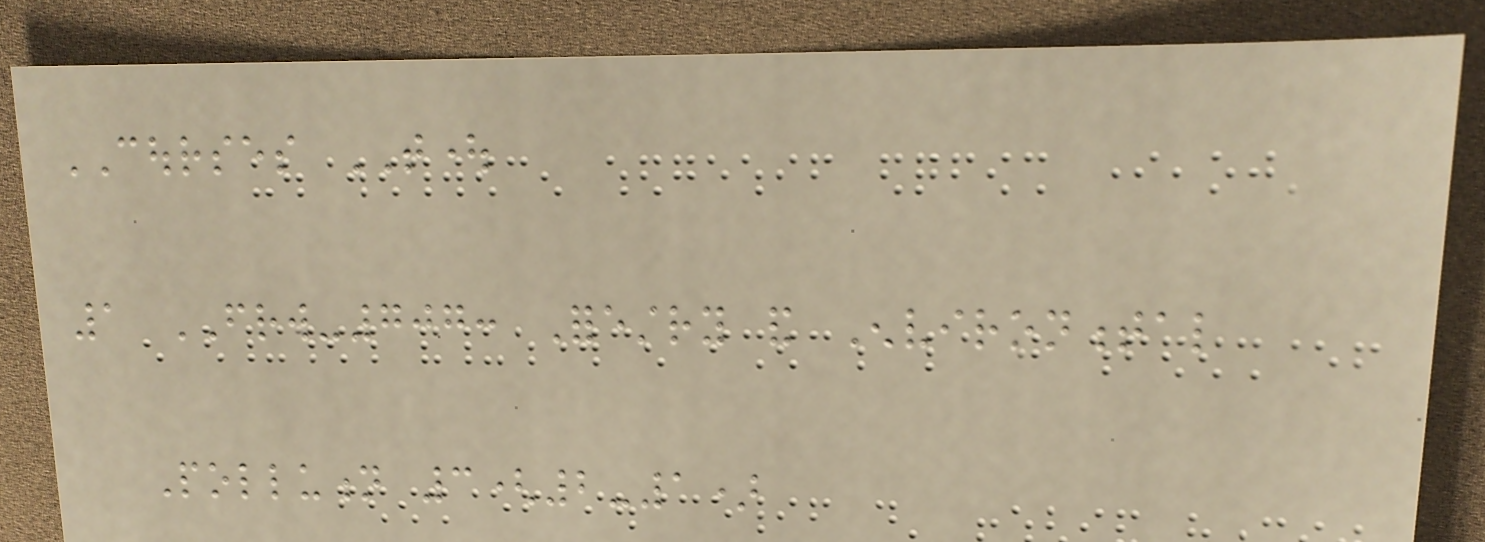COURSES TOUGHT
1 FRW-707: Forestry and Environmental
Pollution 3(2-1)
